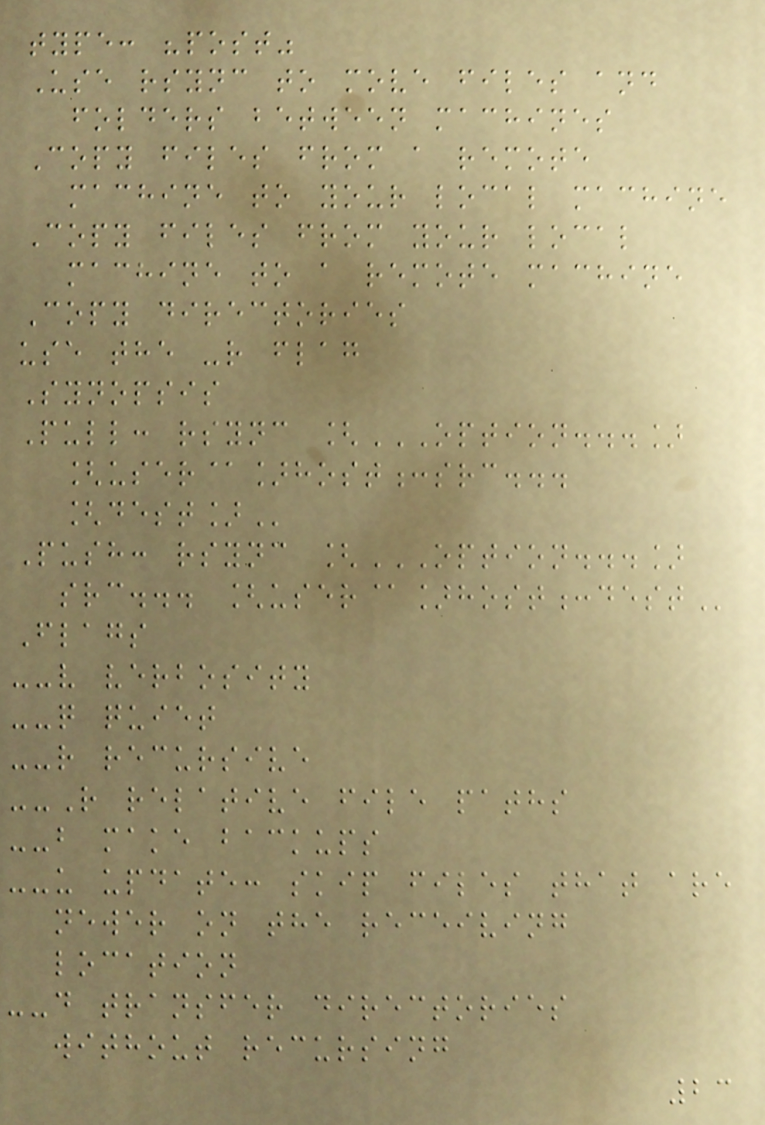type: "post"
Use rsync to move files and
folders between machines
Copy files from a remote
machine to your local machine
Copy files from your local
machine to a remote machine
Copy directories
use the -r flag
Synopsis
Pull: rsync [OPTION...]
[USER@]HOST:SRC...
[DEST]
Push: rsync [OPTION...]
SRC... [USER@]HOST:DEST
Flags
--v verbosity
--q quiet
--r recursive
--R relative file paths
--b make backups
--u update: skip files that are
newer on the receiving
location
--d transfer directories
without recursing
23
